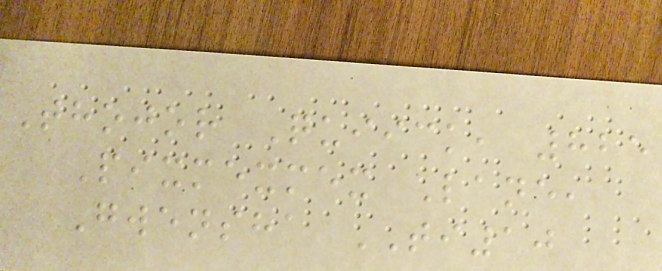Thojor Quiick, 825
Pixmexmex Lane,
Gwensha TI10
